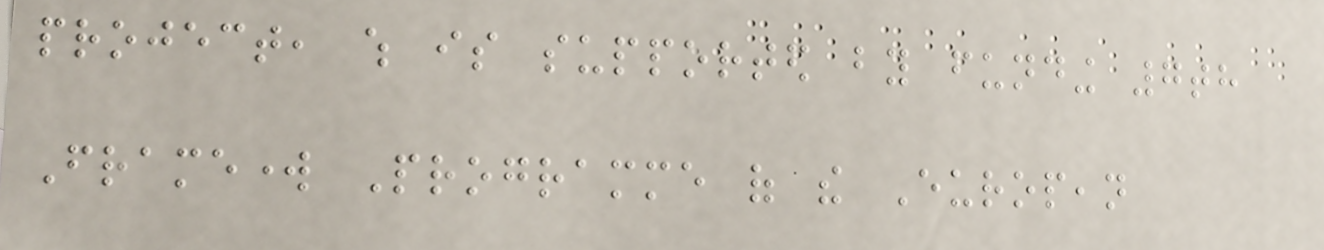project, which is supported by funding 7th
Framework Programme of the European
